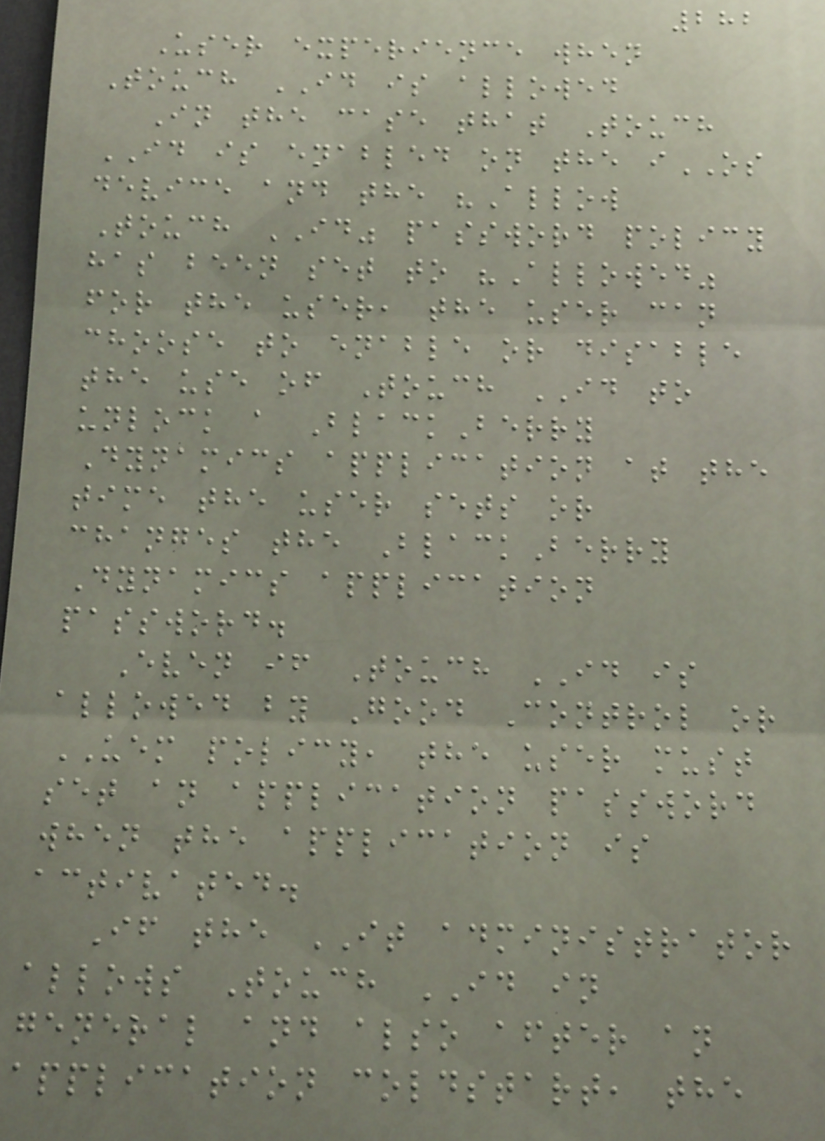282
User experience when
Touch ID is allowed
In the case that Touch
ID is enabled on the iOS
device and the "Allow
Touch ID" password policy
has been set to "Allowed"
for the user, the user can
choose to enable or disable
the use of Touch ID to
unlock a BlackBerry
Dynamics application at the
time the user sets or
changes the BlackBerry
Dynamics application
password.
Even if Touch ID is
allowed by Good Control or
UEM policy, the user must
set an application password
when the application is
activated.
If the IT administrator
allows Touch ID in
general and also after an
application coldstart, the
